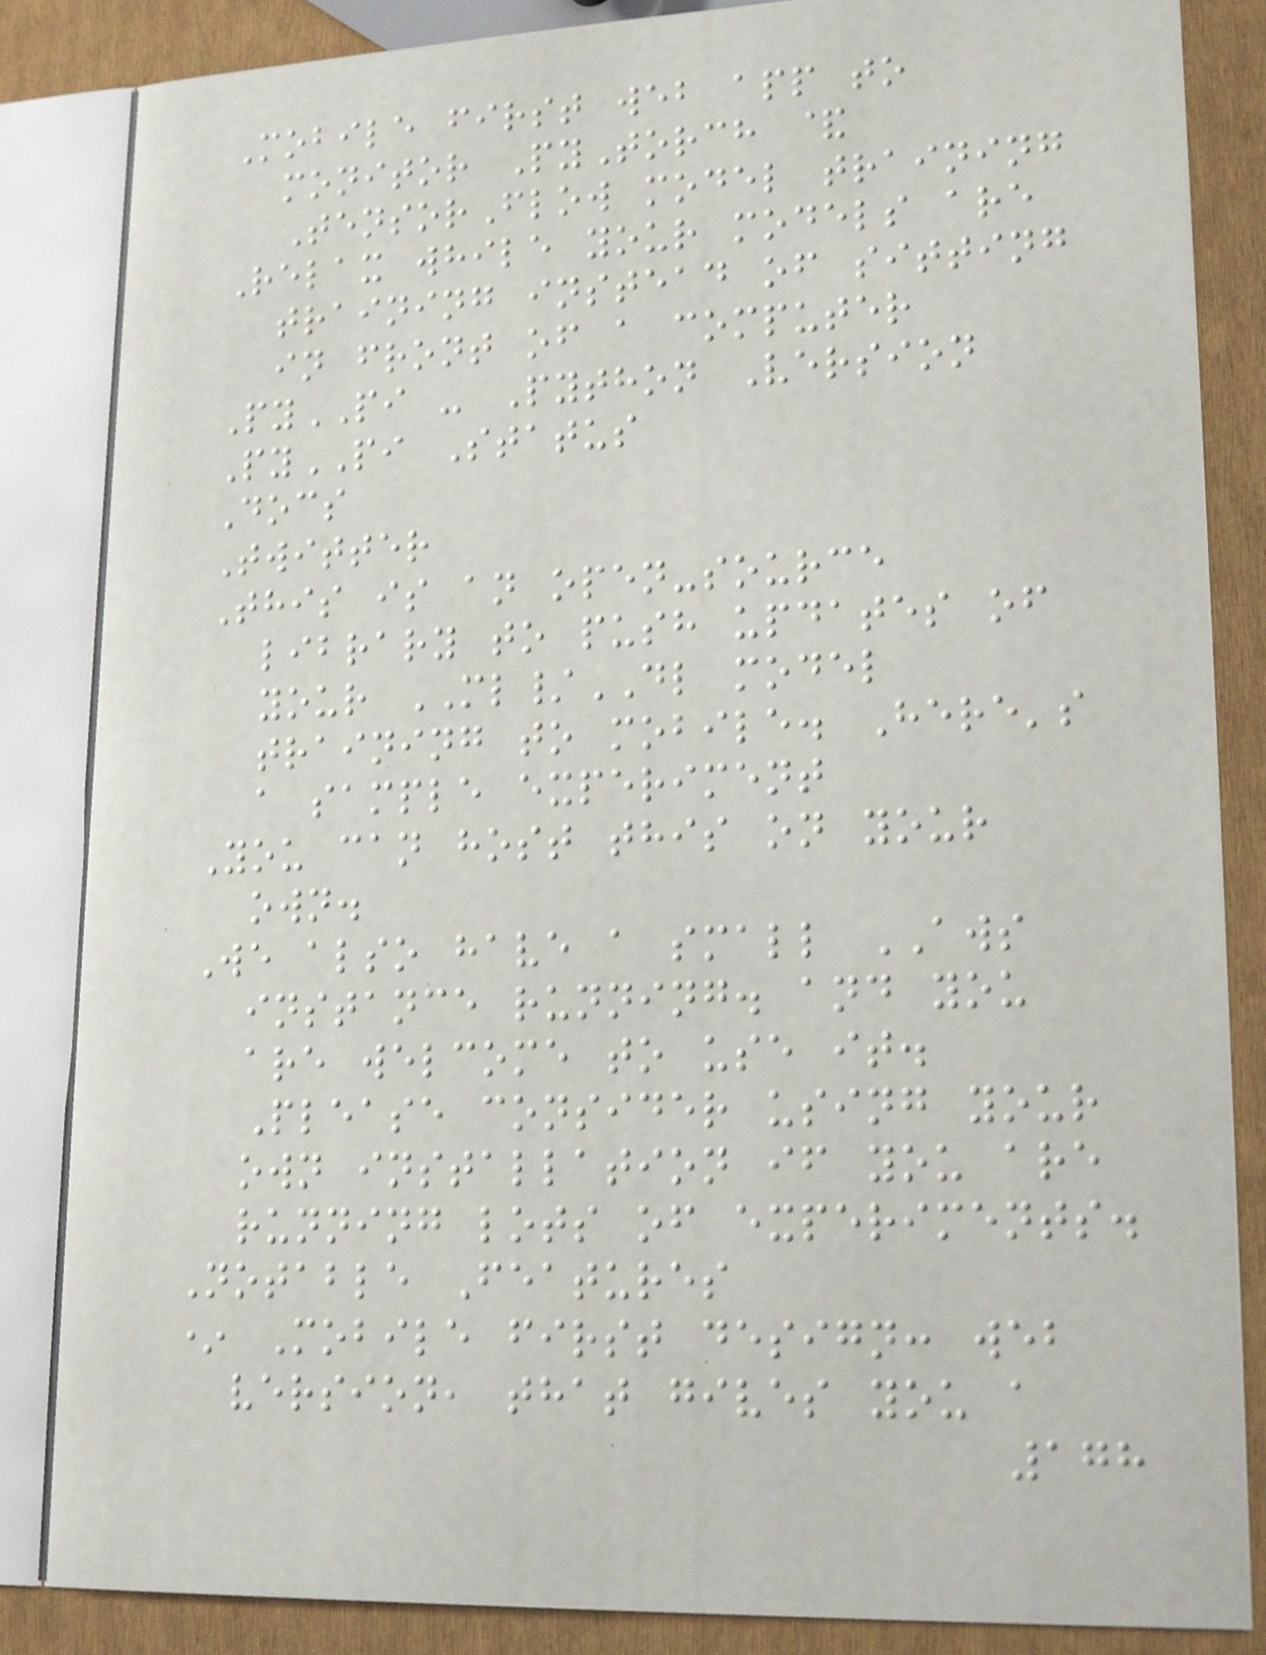Mobile first web app to
monitor PyTorch &
TensorFlow model training
Relax while your models are
training instead of sitting
in front of a computer
PyPI - Python Version
PyPI Status
Docs
Twitter
This is an open-source
library to push updates of
your ML/DL model
training to mobile. Here's
a sample experiment
You can host this on your
own.
We also have a small AWS
instance running. and you
are welcome to use it.
Please consider using your
own installation if you are
running lots of experiments.
Notable Features
* Mobile first design: web
version, that gives you a
178
